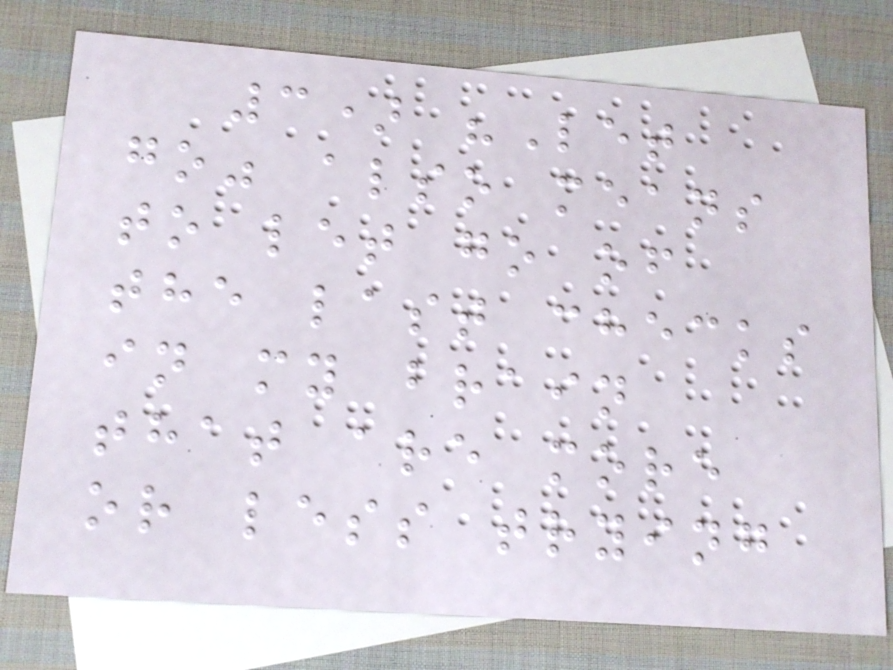3) "Let
go" also means
to let go of
the last checks
in my brain
that are more
or less trying
